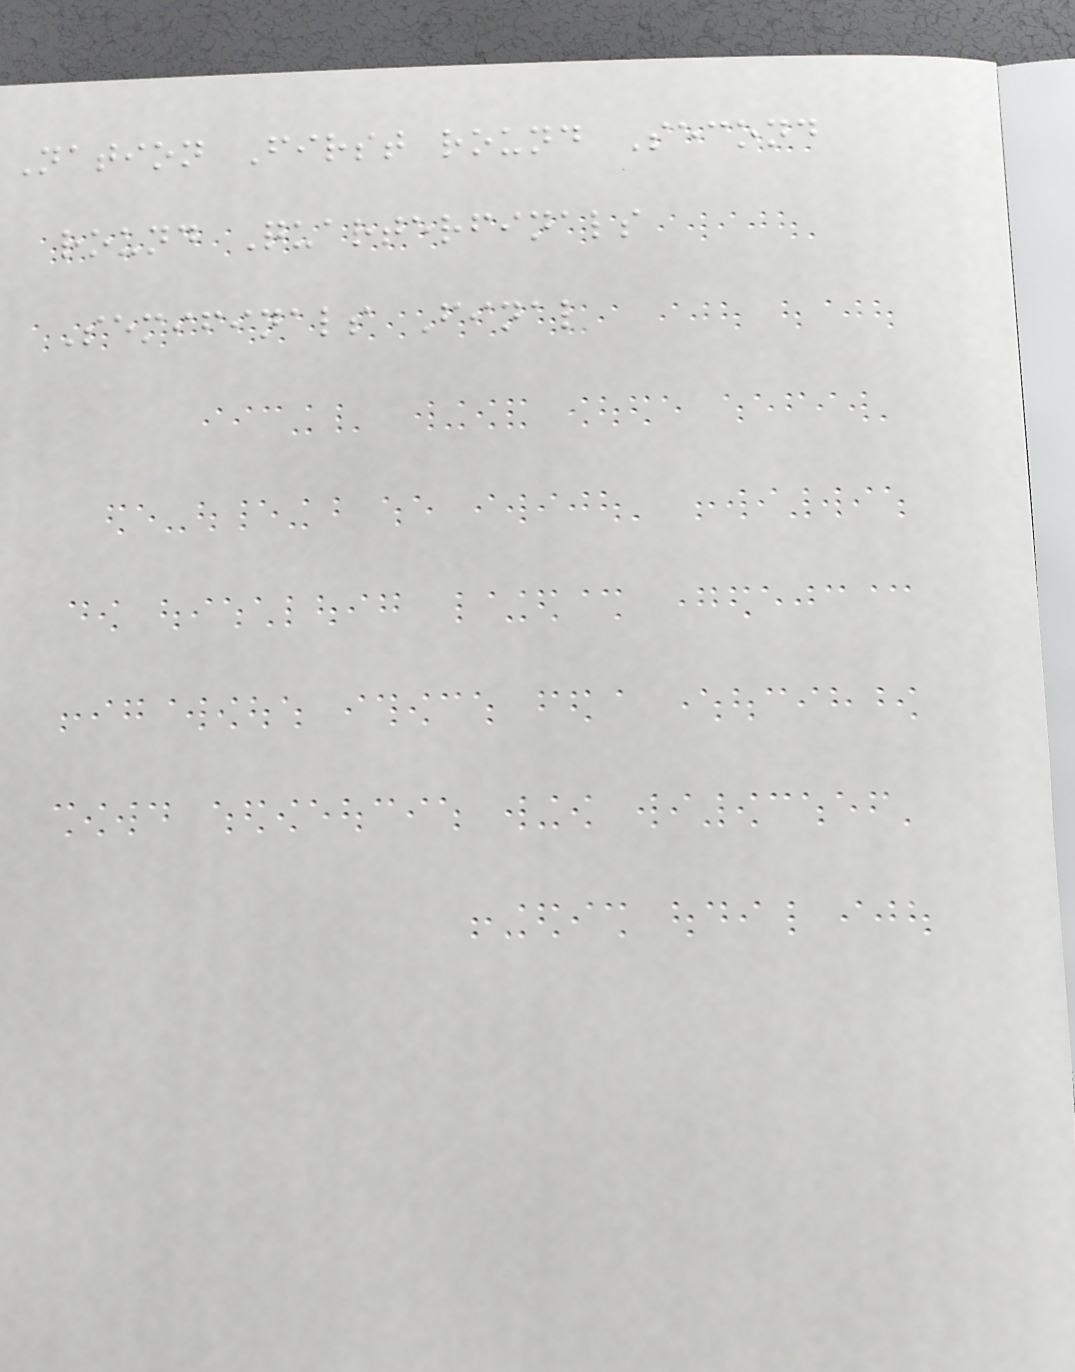Nation First round Second
round Quarterfinals
Semifinals Final
